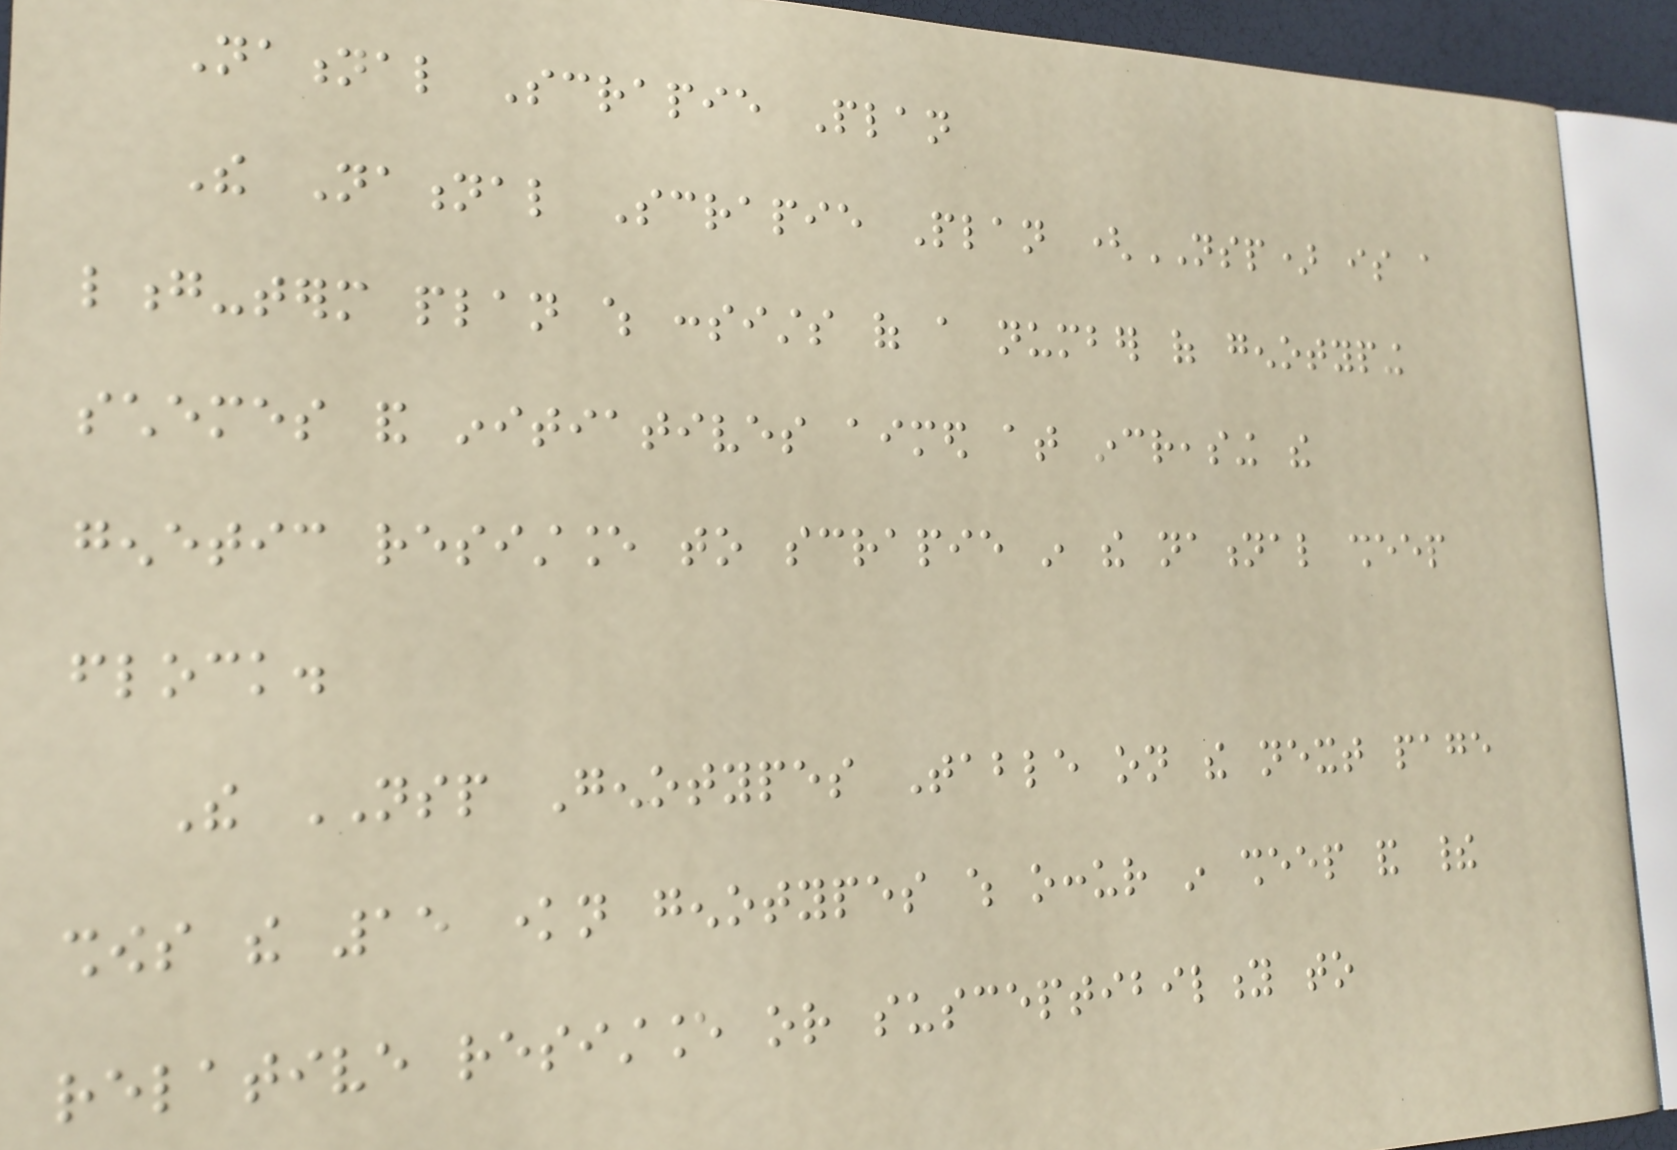National Scrapie Plan
The National Scrapie Plan (NSP) is a
long-term plan which consists of a number of genotyping
schemes and initiatives aimed at increasing the
genetic resistance to scrapie in the national sheep
flock.
The NSP Genotypes Table on the next page
shows the 15 known genotypes which occur in sheep and their
relative resistance or susceptibility to
